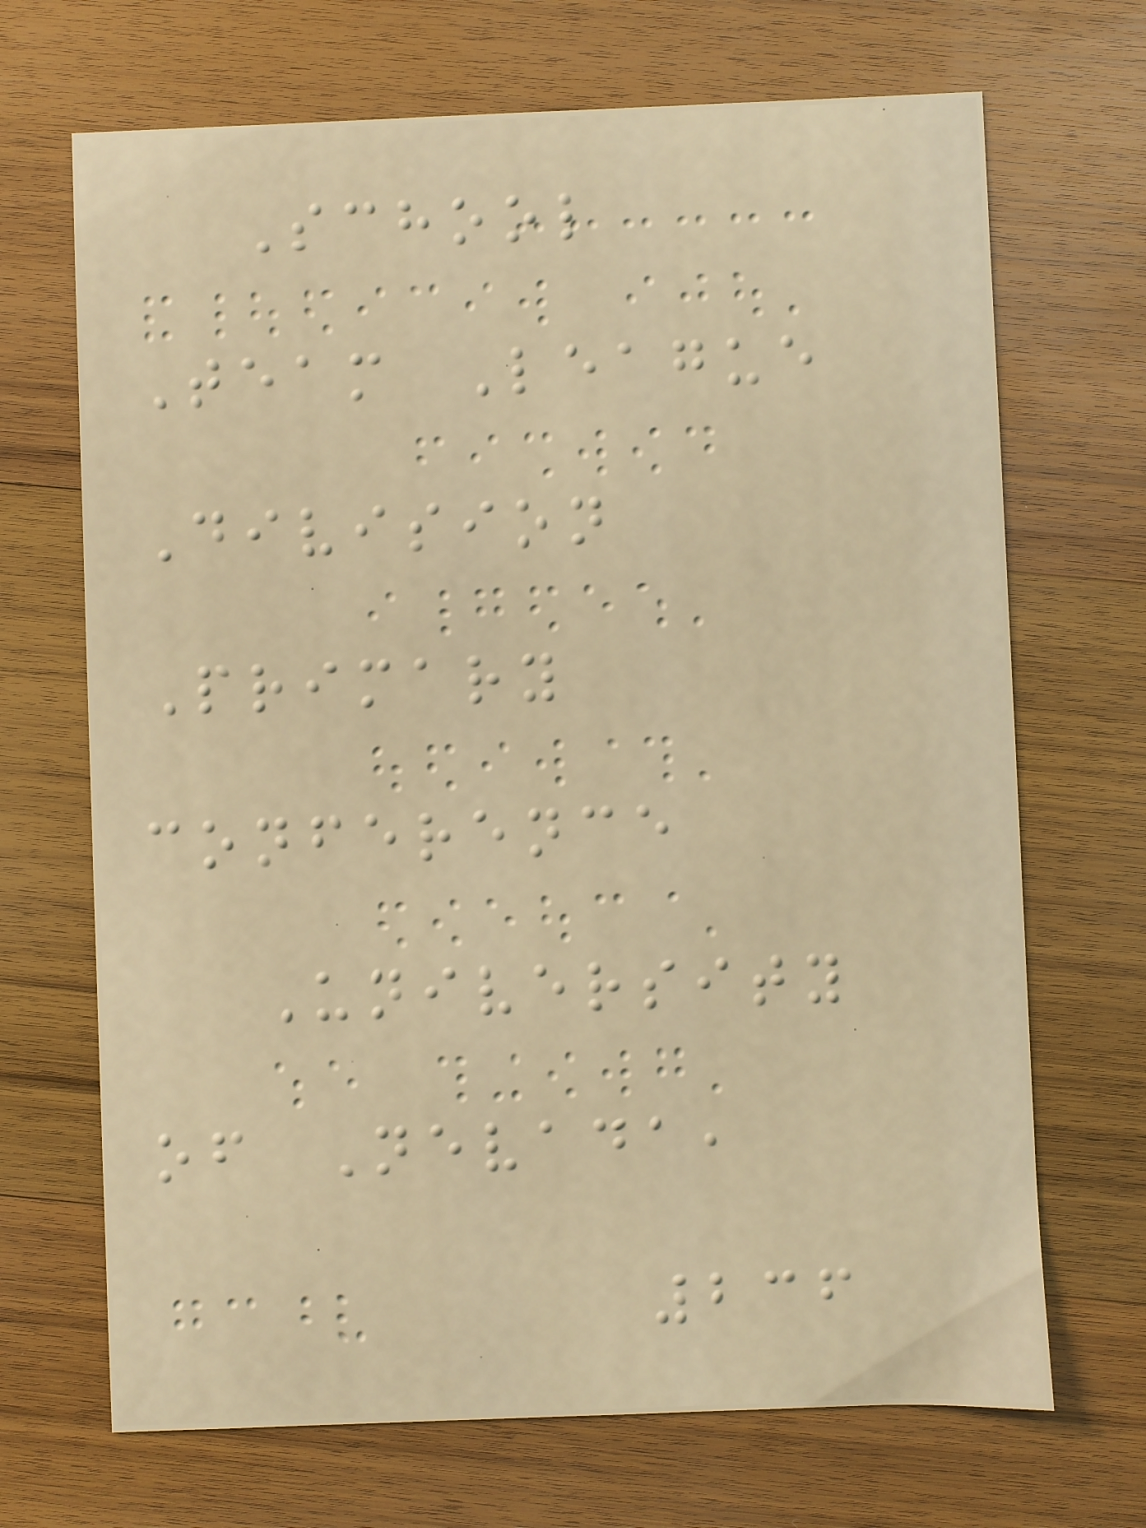School
Team League
Division
Primary
conference
University
of Nevada,
236
